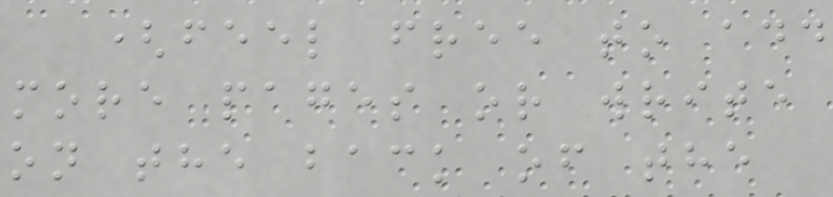(feel free to add
more pages or write
on the back of the
